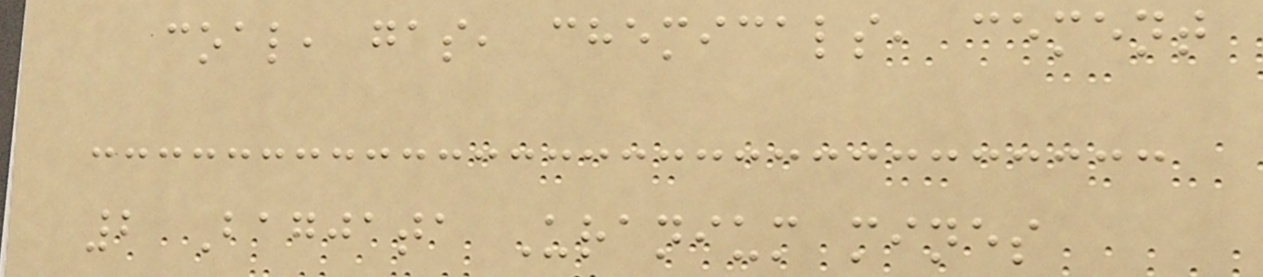coal, gas, chemicals, cement
2 Bagjata Uranium mines
